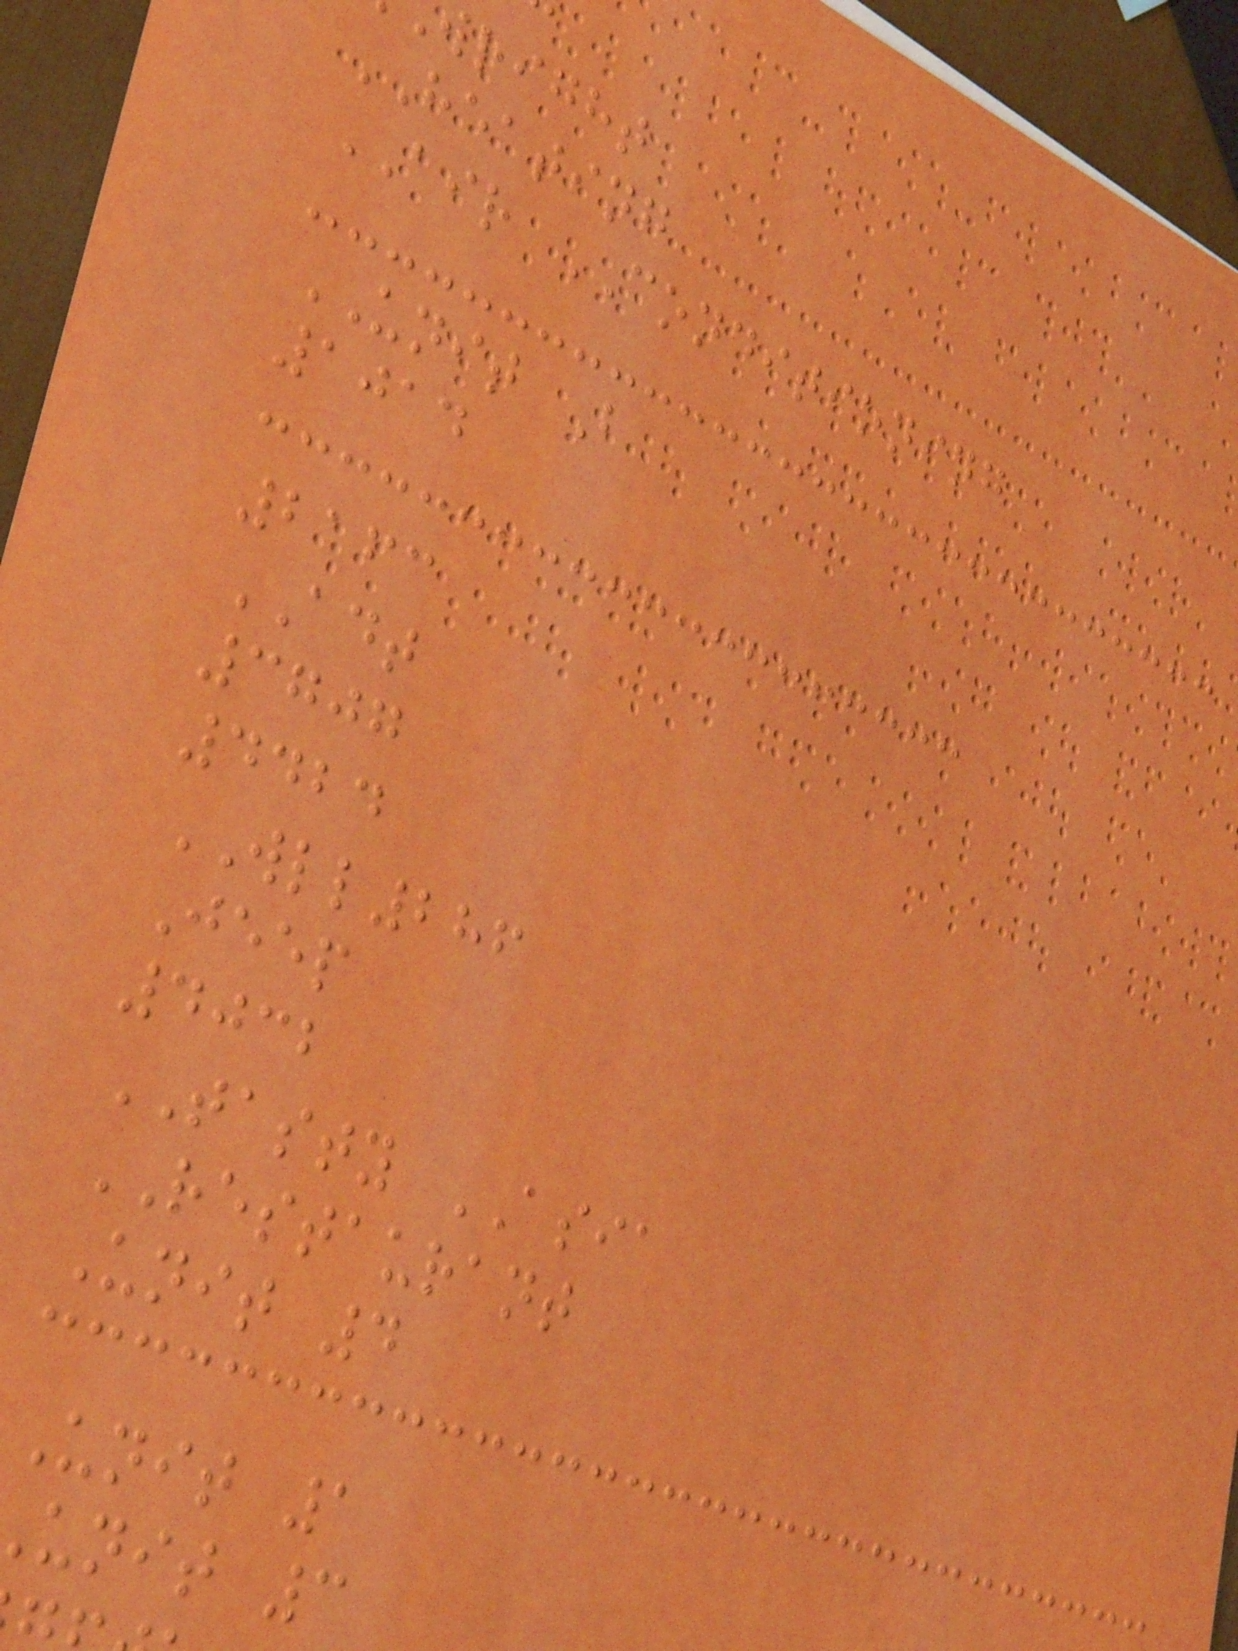right
HEATING
AIR CONDITIONING
UNIT B
1014
2163
ADT
3707
4424
WLL286
Jeep
4032
TASTY ASIA
RESTAURANT
Unit 4
Unit 1
unit 3
